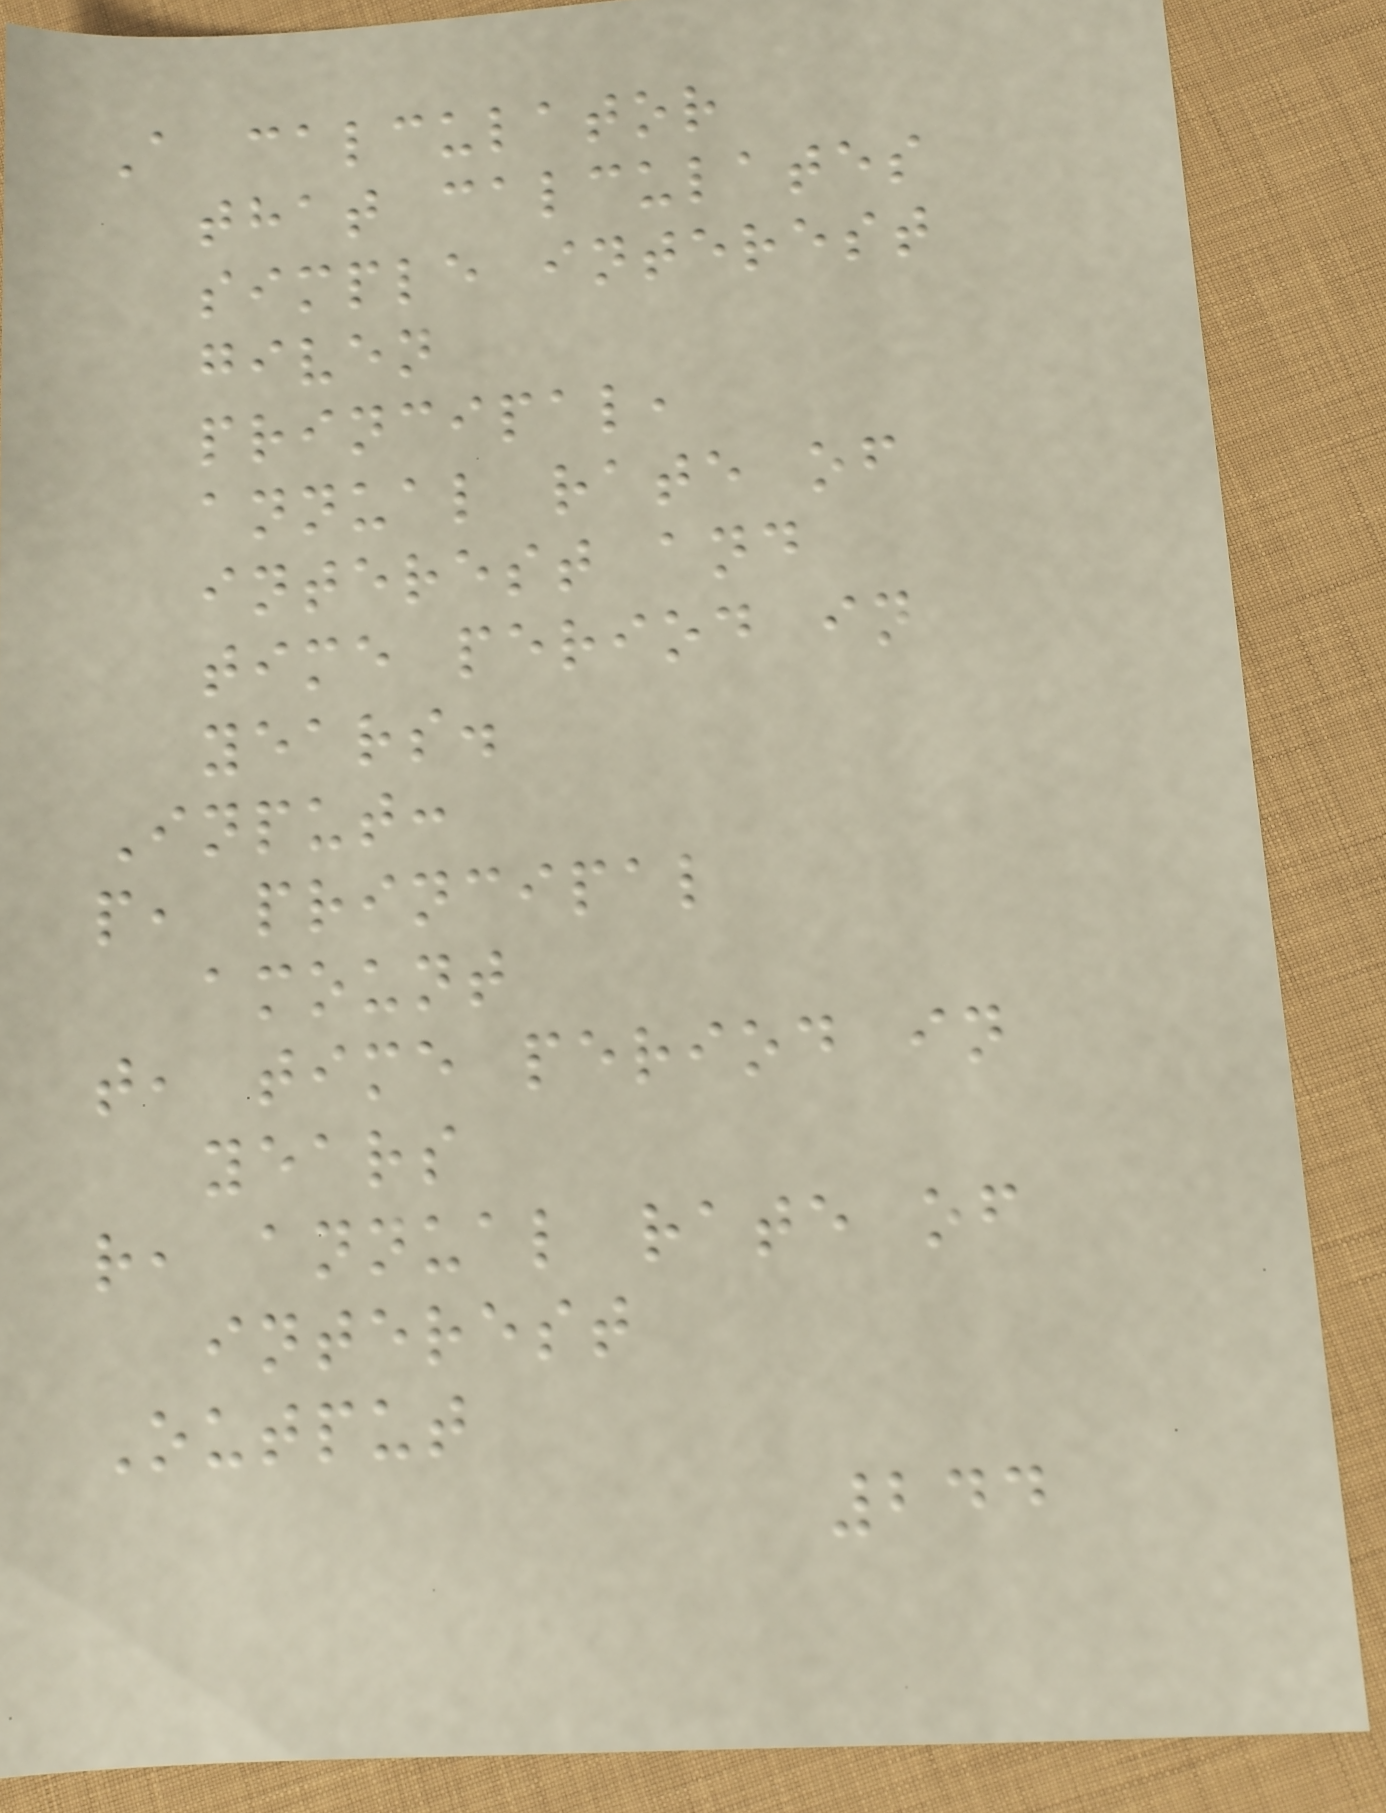A calculator
that calculates
simple interest
given
principal,
annual rate of
interest and
time period in
years.
Input:
p, principal
amount
t, time period in
years
r, annual rate of
interest
Output
244
